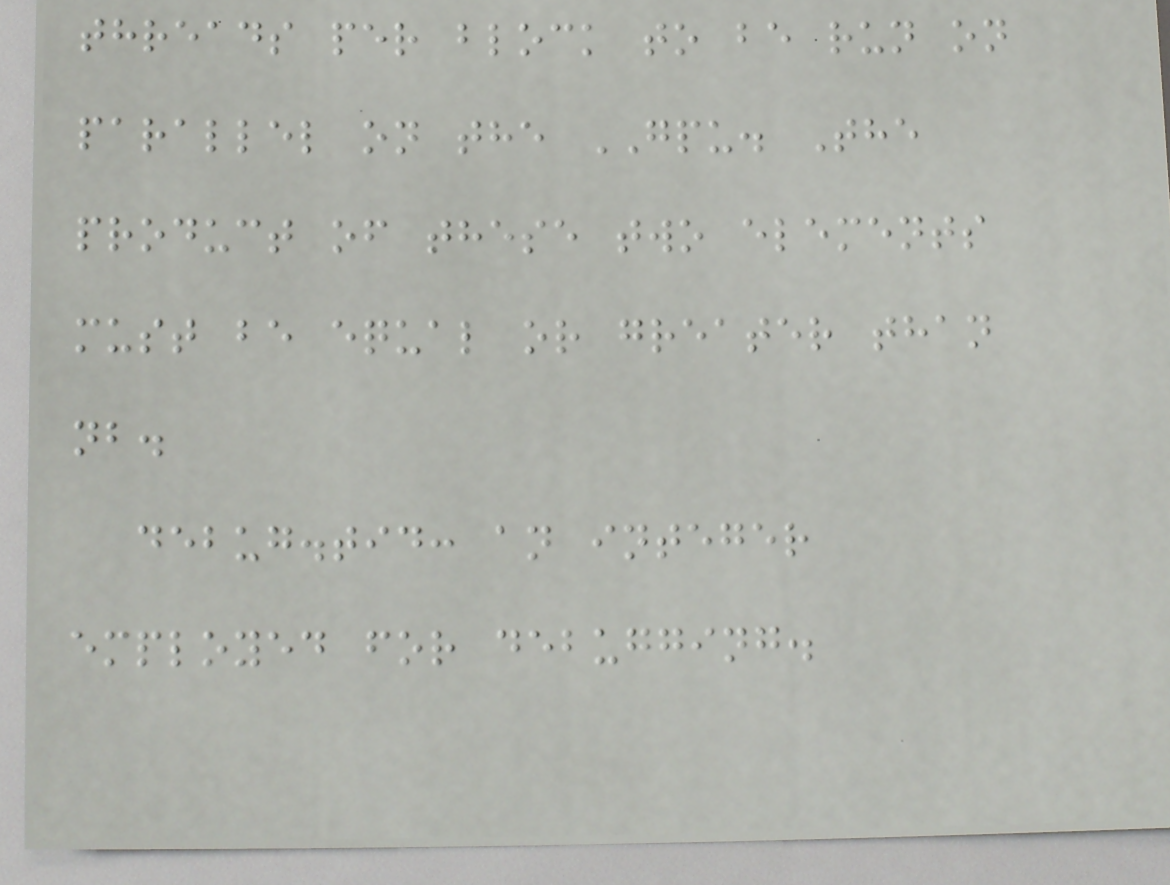threads per block to be run on
parallel on the GPU. The
product of these two elements
must be equal or greater than
nb.
debug.tid: an integer
employed for debugging.
